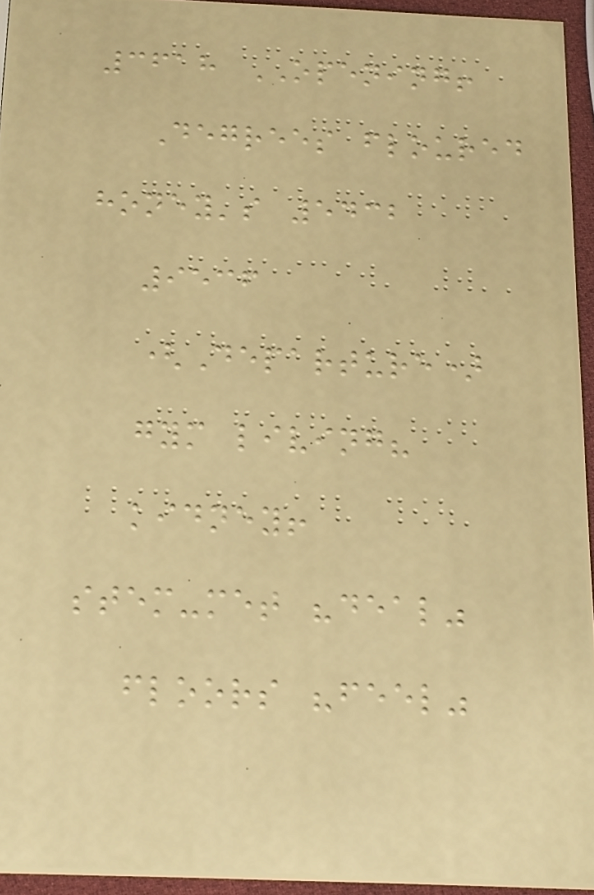3618 OPENING!
Degrees floured
honey's 5432
9536
(Departure)
gym living?
kidney!
stem-met "deal"
floors "feel"
